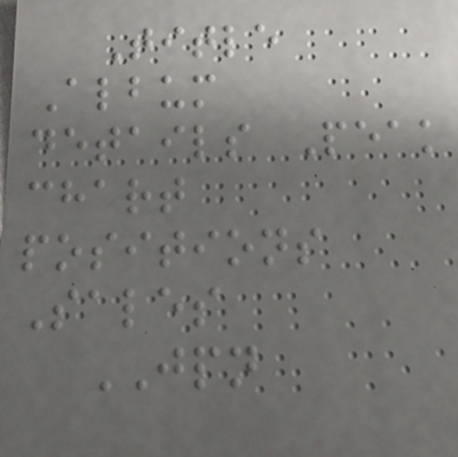Title
Album
details Peak
chart
positions
Sales
JPN
